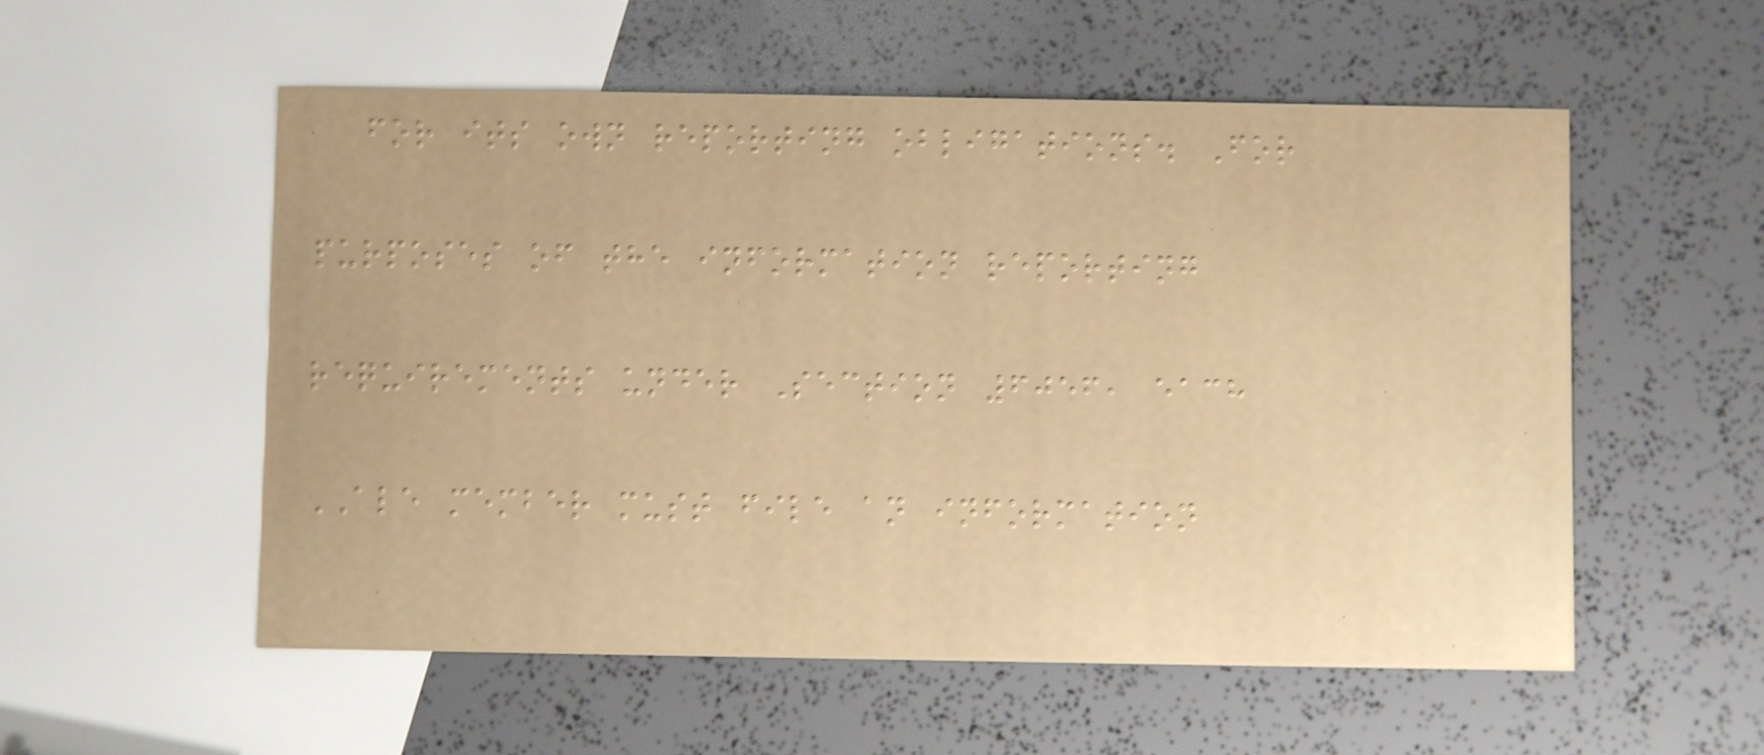for its own reporting obligations. For
purposes of the information reporting
requirements under Section 6056, each
ALE member must file an information
